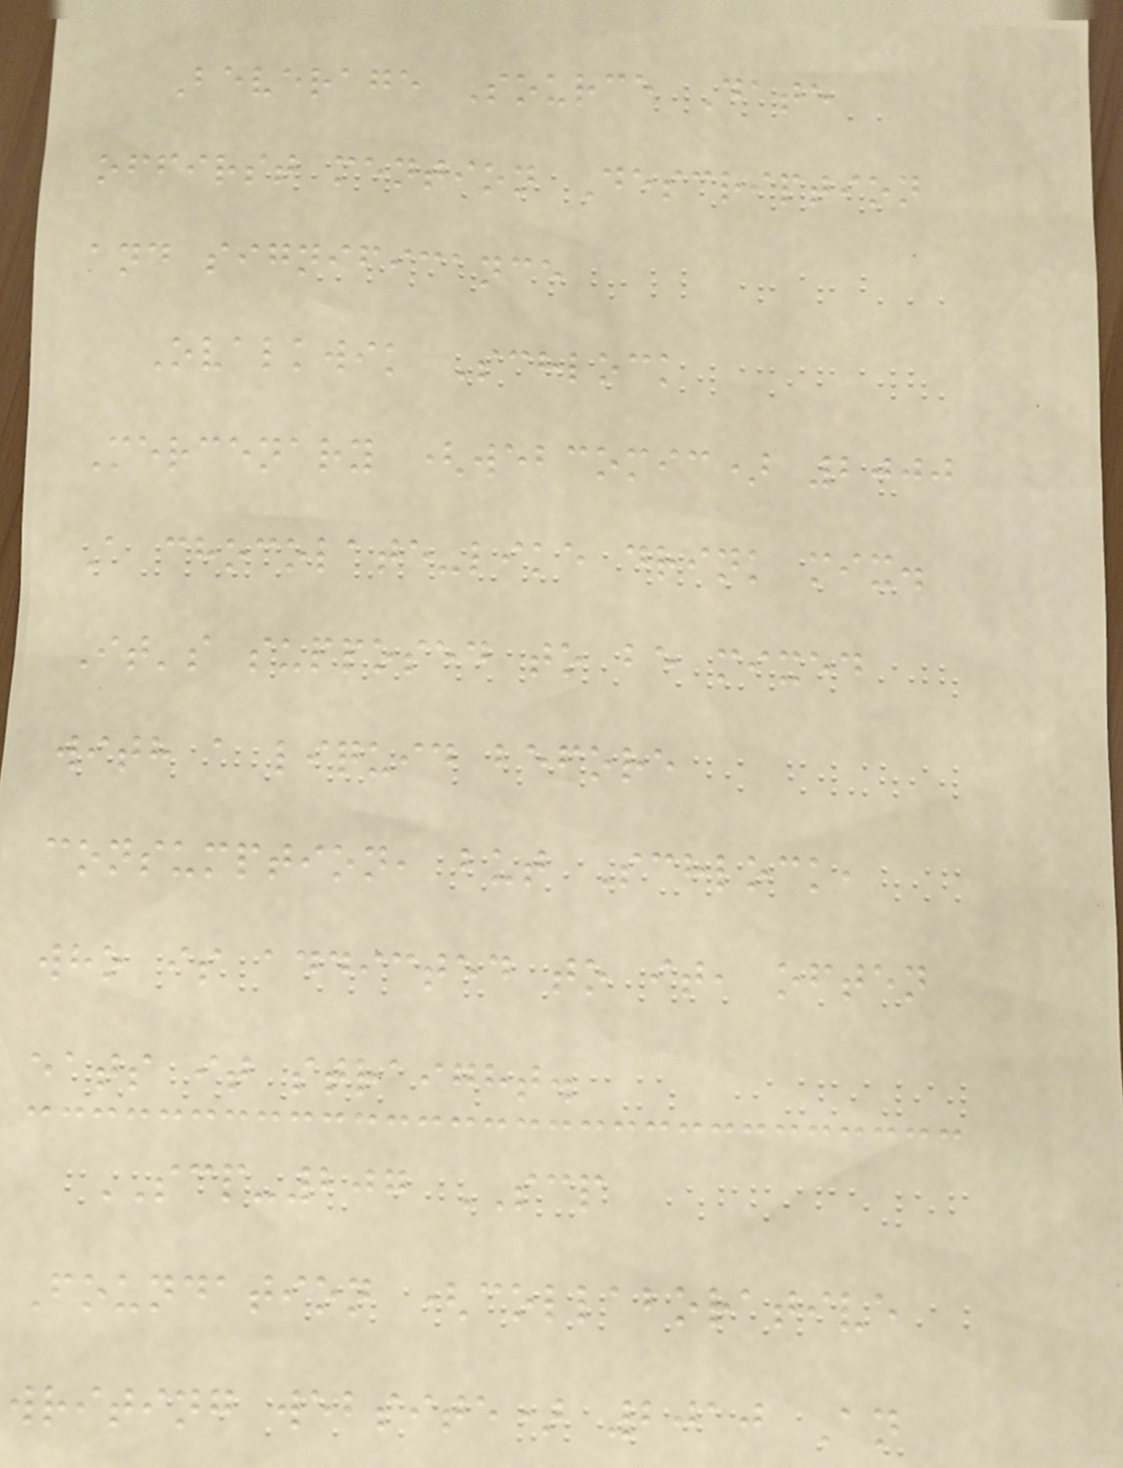Beverage Source Date
offirst mention Description
and significance
Ovalkwik Schlock
Mercenary (webcomic) 2000
A chocolate-like drink mix.
It's supposed to be mixed
with a liquid before
consumption, but Schlock,
who is addicted to it, often
eats it straight.
SCP-207 SCP
Foundation (collaborative
writing website) 2010 An
